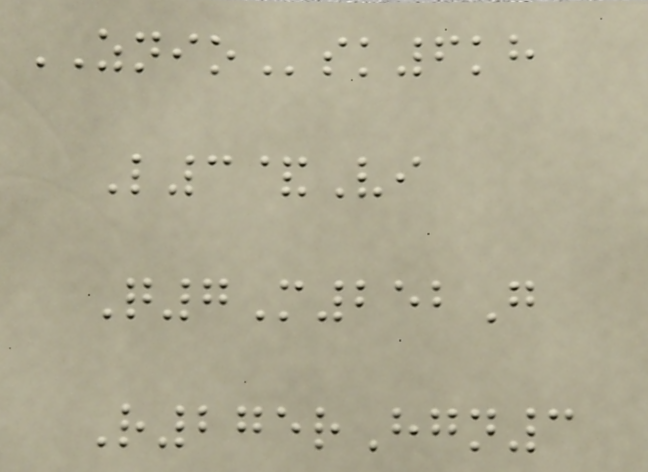ZNIOsk6kh
L3&Vi
Q7M252G
R275rHgn3
